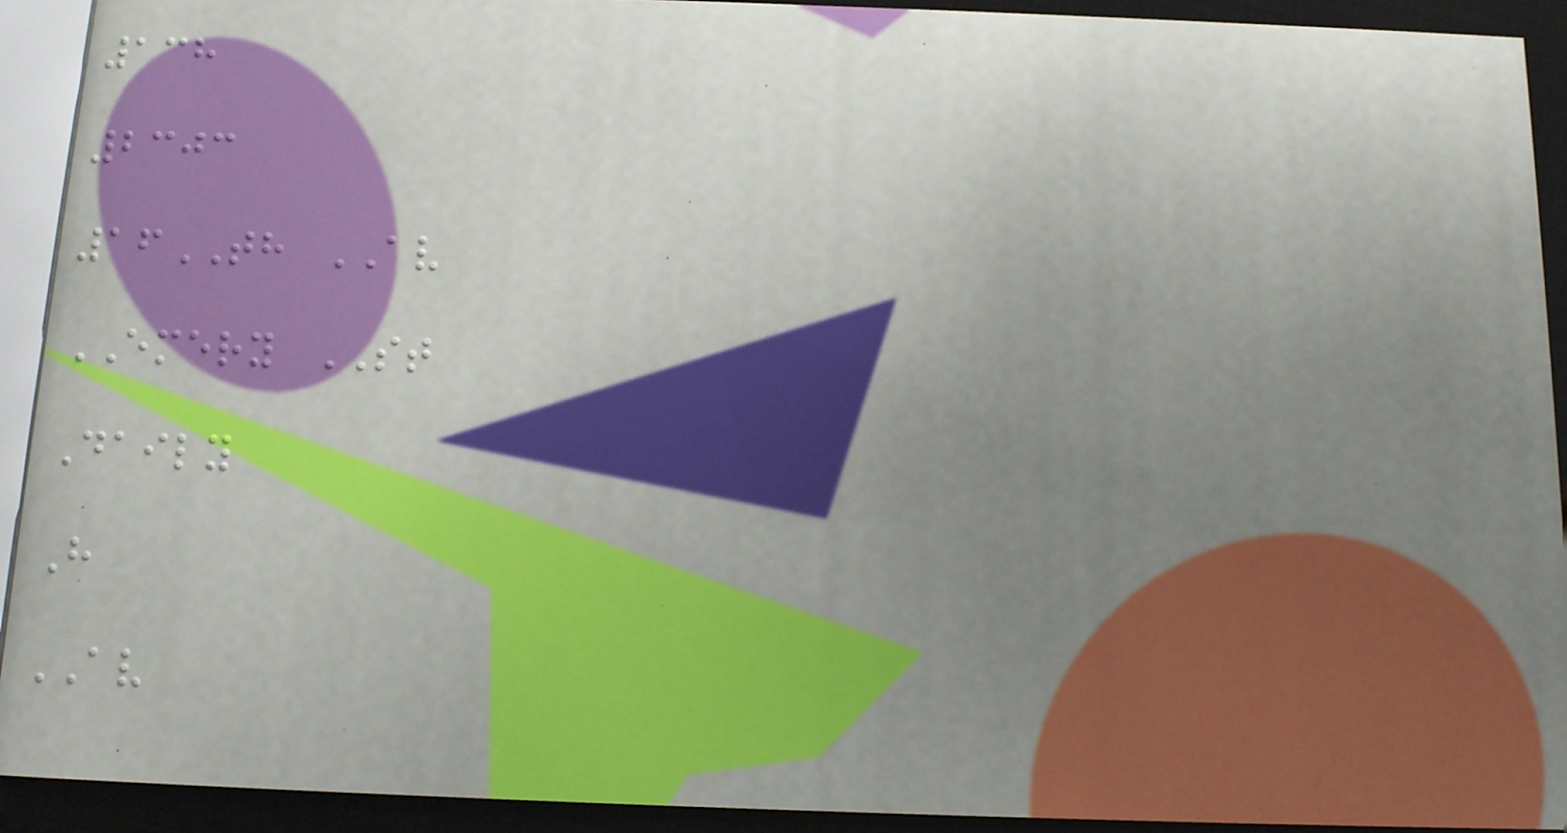138
2303
16TH AV
EMERY ST
Daily
H
AV
